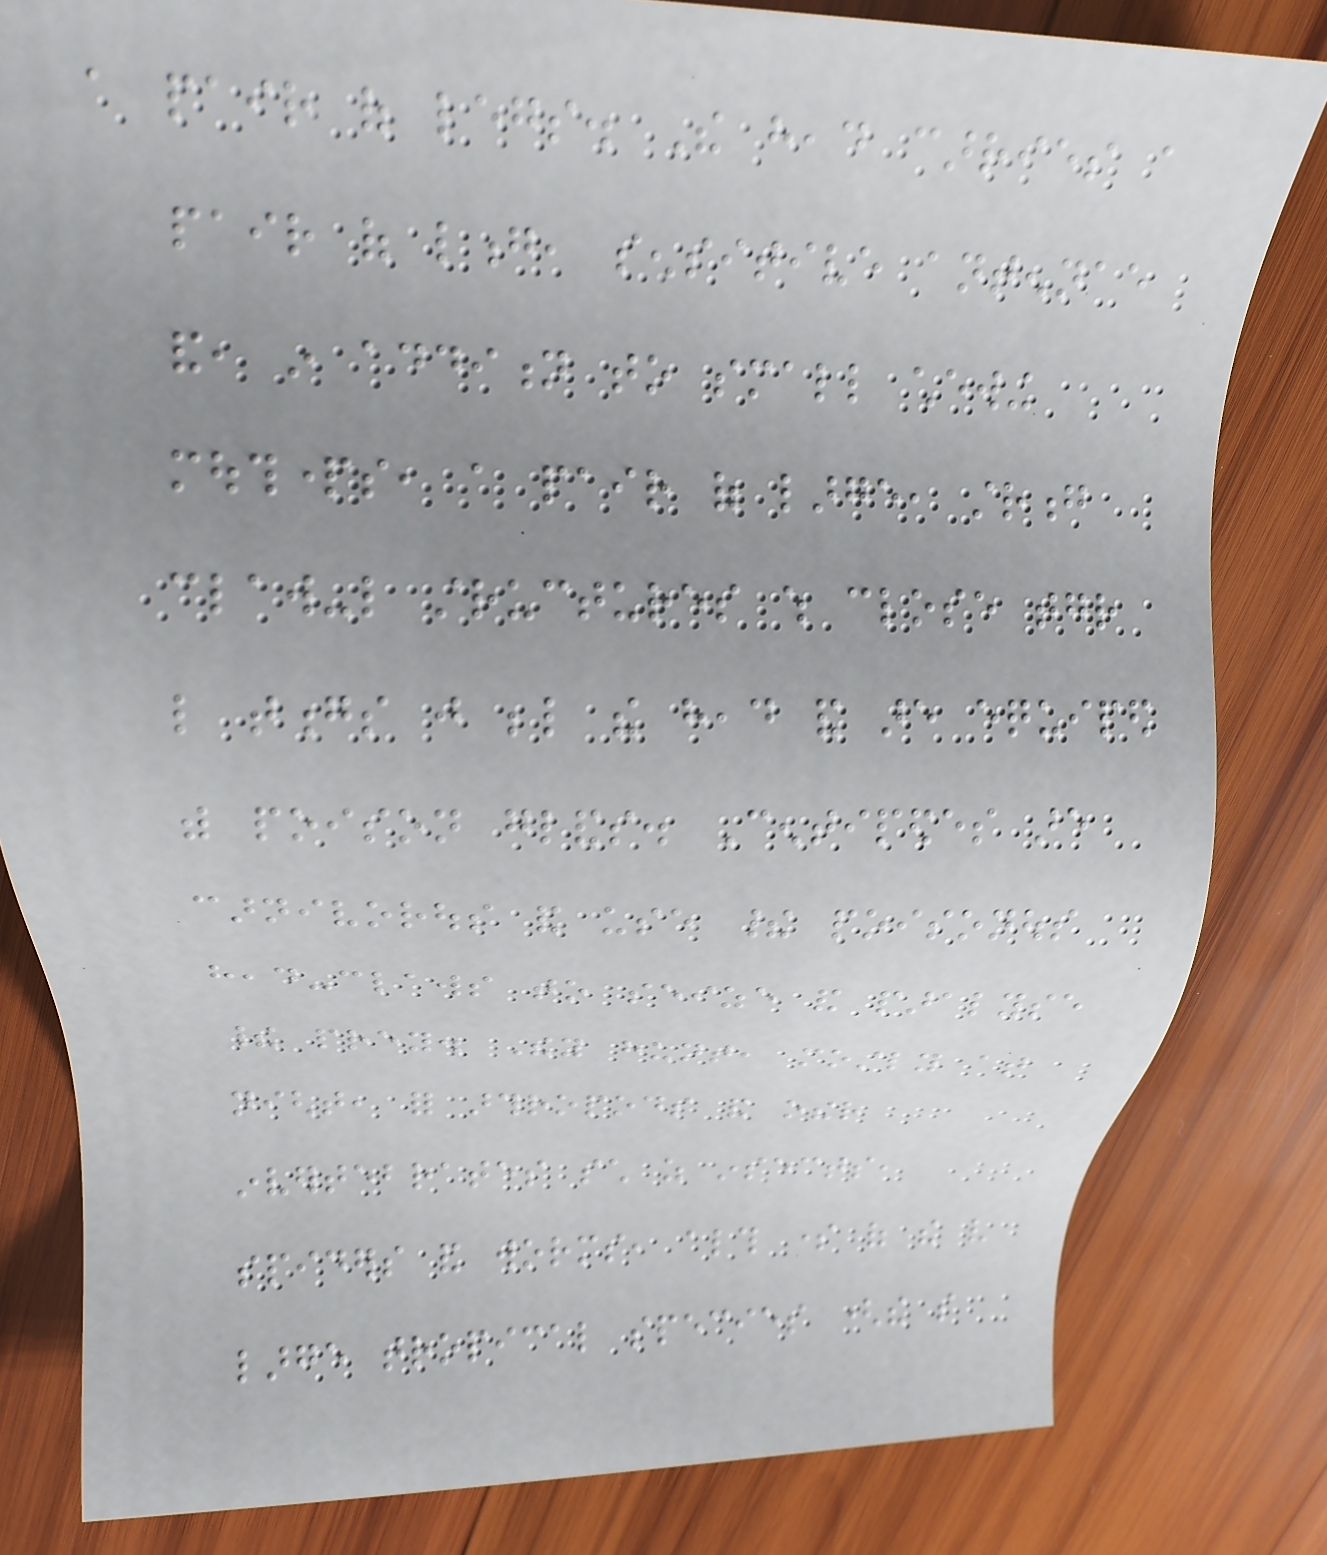a pair of legs. The head carries a
pair of long, sensitive antennae
and, in addition to small chewing
mouthparts, a pair of large, strong
claw-like structures which close together
like tongs just below the head and are equiped
with poison glands. Centipedes are
carnivorous and use their poisonous
head-claws to seize and paralyse
their prey. They hunt, mostly at
night, for arthropods and other
invertebrates such as insects,
spiders and worms, although some of the very
large tropical species (the so
